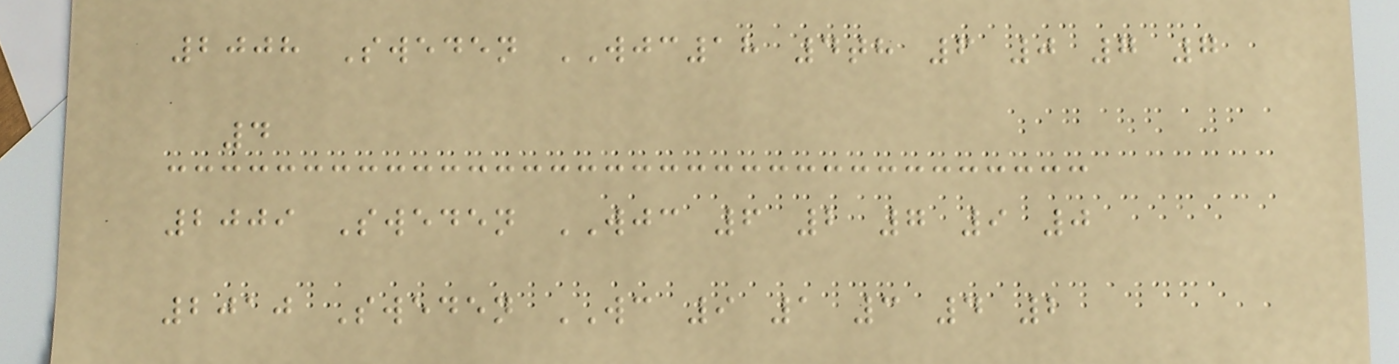2008 Sweden WJC18 4th 6 0 7 7
4
2009 Sweden WJC 6 2 7 9 0
2010 Sweden WC 9 1 3 4 2
